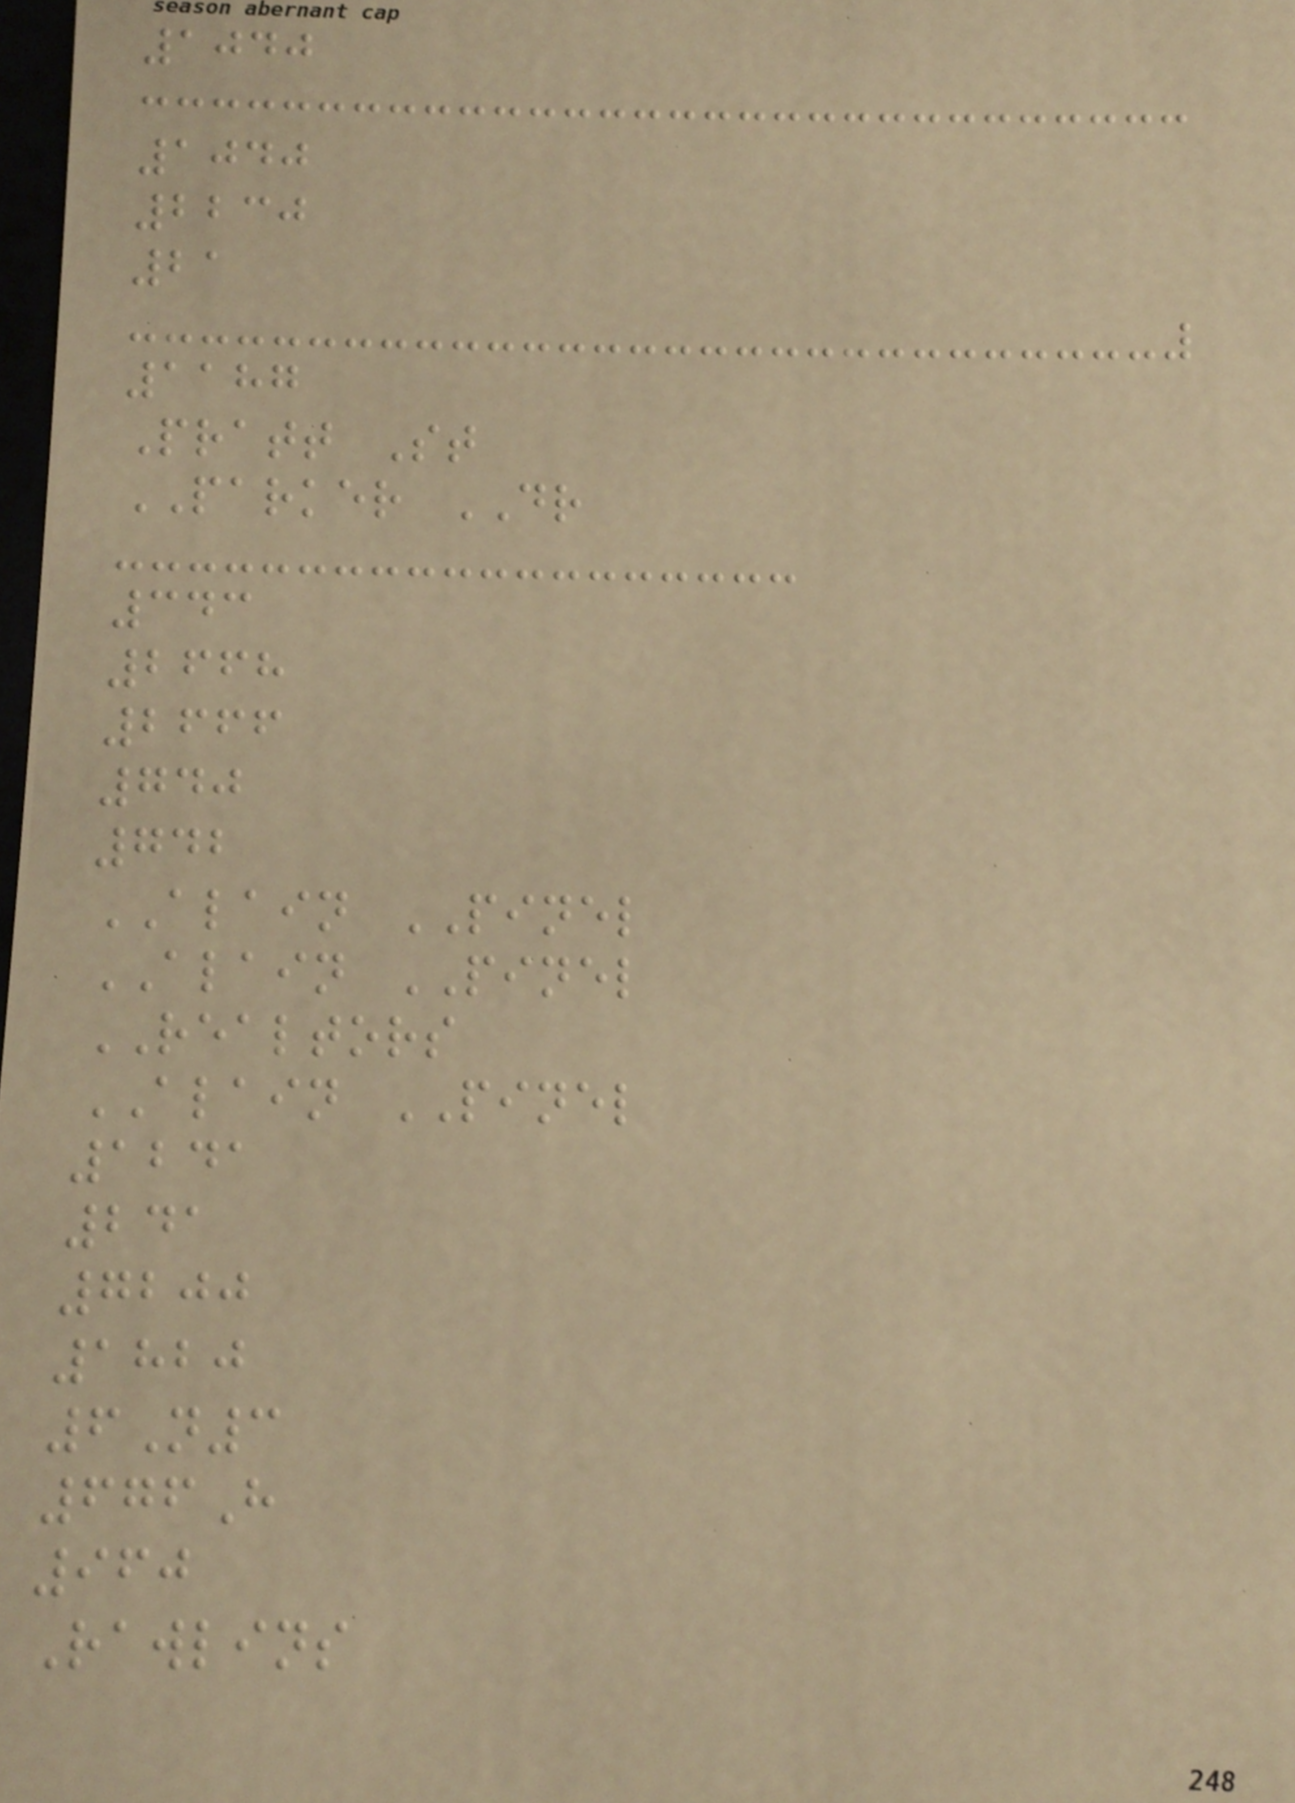1040
1040
2230
21
1187
Pratt St
PARKER DR
343
2668
2666
740
742
ALAIN PINEL
ALAIN PINEL
REALTORS
ALAIN PINEL
1241
241
7200
1820
6N3
676H
960
Rawlins
